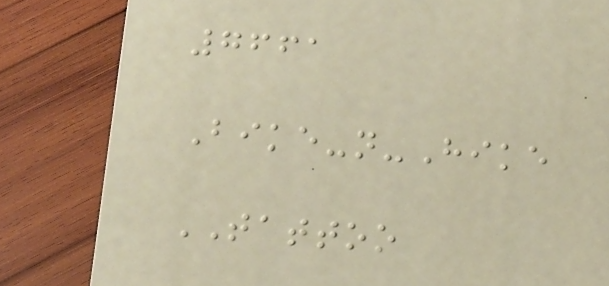7661
Bike-n-Hike
TATTOO
